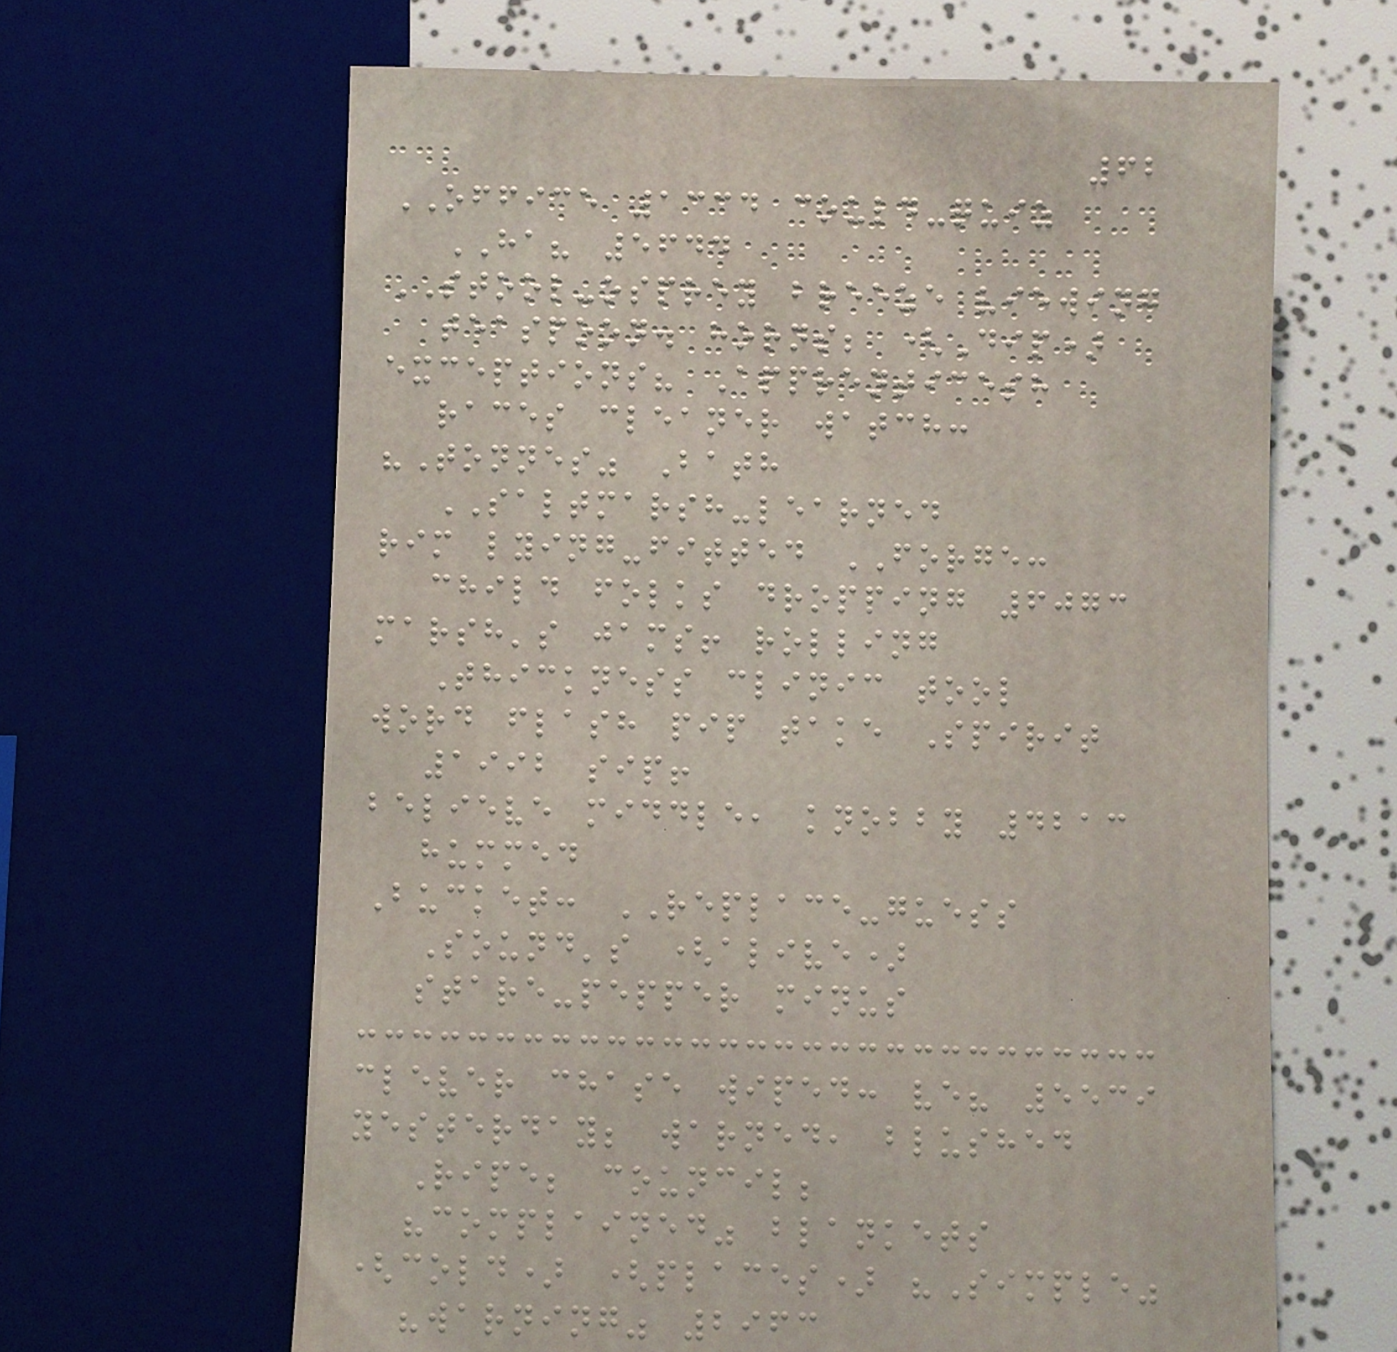62
OFFICE 1334 could-quiz
HA? 5644
STOOL-osprey breeze viewing
teaspoon. horns; (Dip)
exceptions? Apprenticesh
races cleaner watch:
"Tonnes" Bath
SALTMARSH-learned
rim lying-fitted FORGE:
child folks dropping 6073
marsh's jams! rolling
Thickness clinic tool
word flash pip take Spirit
1992 sip!
believe middle, knobby 4213
hummed
Bucket: REPLACE-guess
Sound's (alive)
stare-pepper minus
clever chase wiped: ve? 5539
yesterday; warned, blushed
Ripe; council;
"complained" blankets
(cold) (places) "Simple"
"warning" 2963
